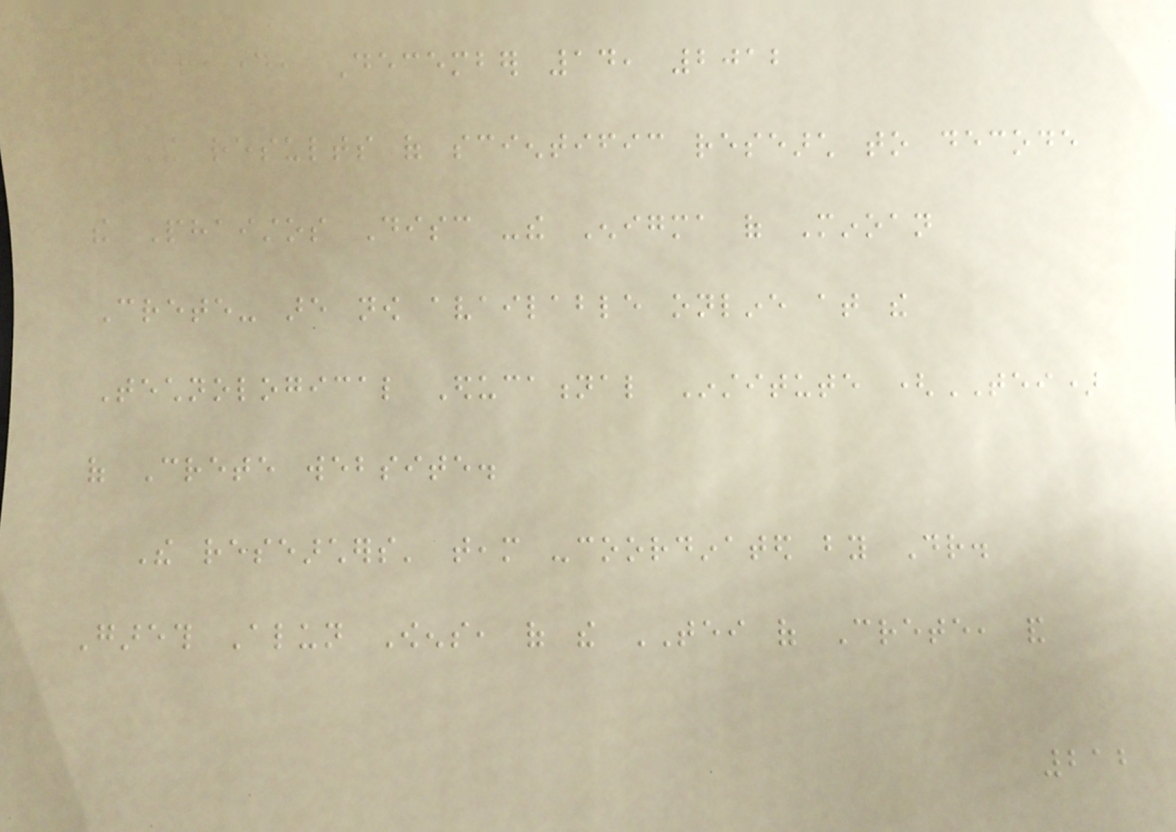Friday, December 14, 2012
The results of scientific research to decode
the Phaistos Disc -the Enigma of Minoan
Crete- are now available online at the
Technological Educational Institute (TEI)
of Crete website.
The researchers' team -coordinated by Dr.
Gareth Alun Owens, of the TEI of Crete, and
212
